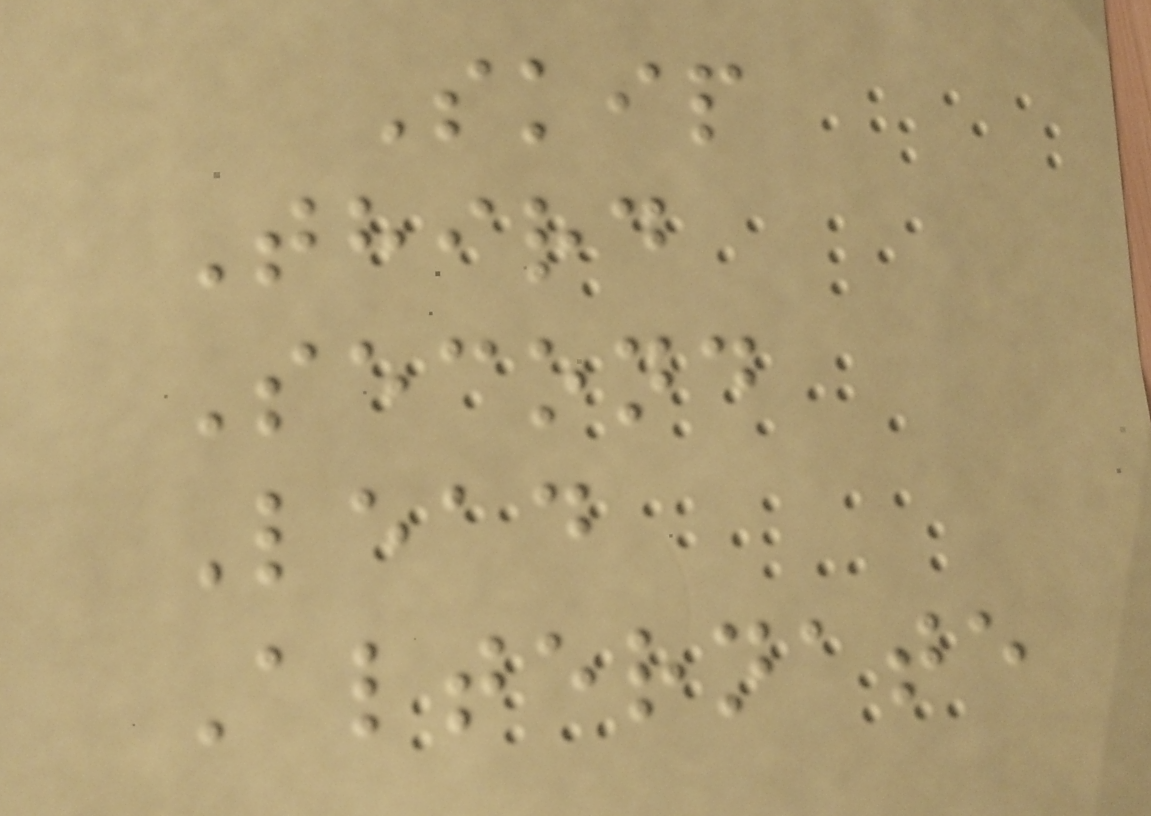Skip
Third
Second
Lead
Alternate
